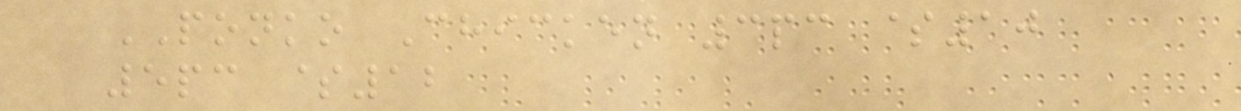PONKO Chicken 3pc $10
5pc $12
